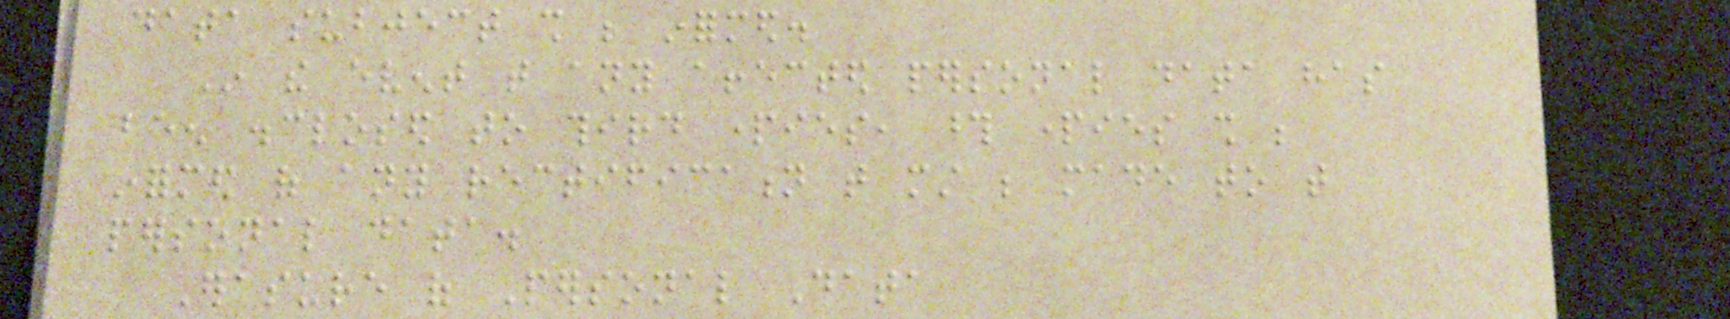data subject shall be informed.
In the event that any affected personal data has
been disclosed to third parties, those parties shall be
informed of any rectification that must be made to that
personal data.
Erasure of Personal Data
